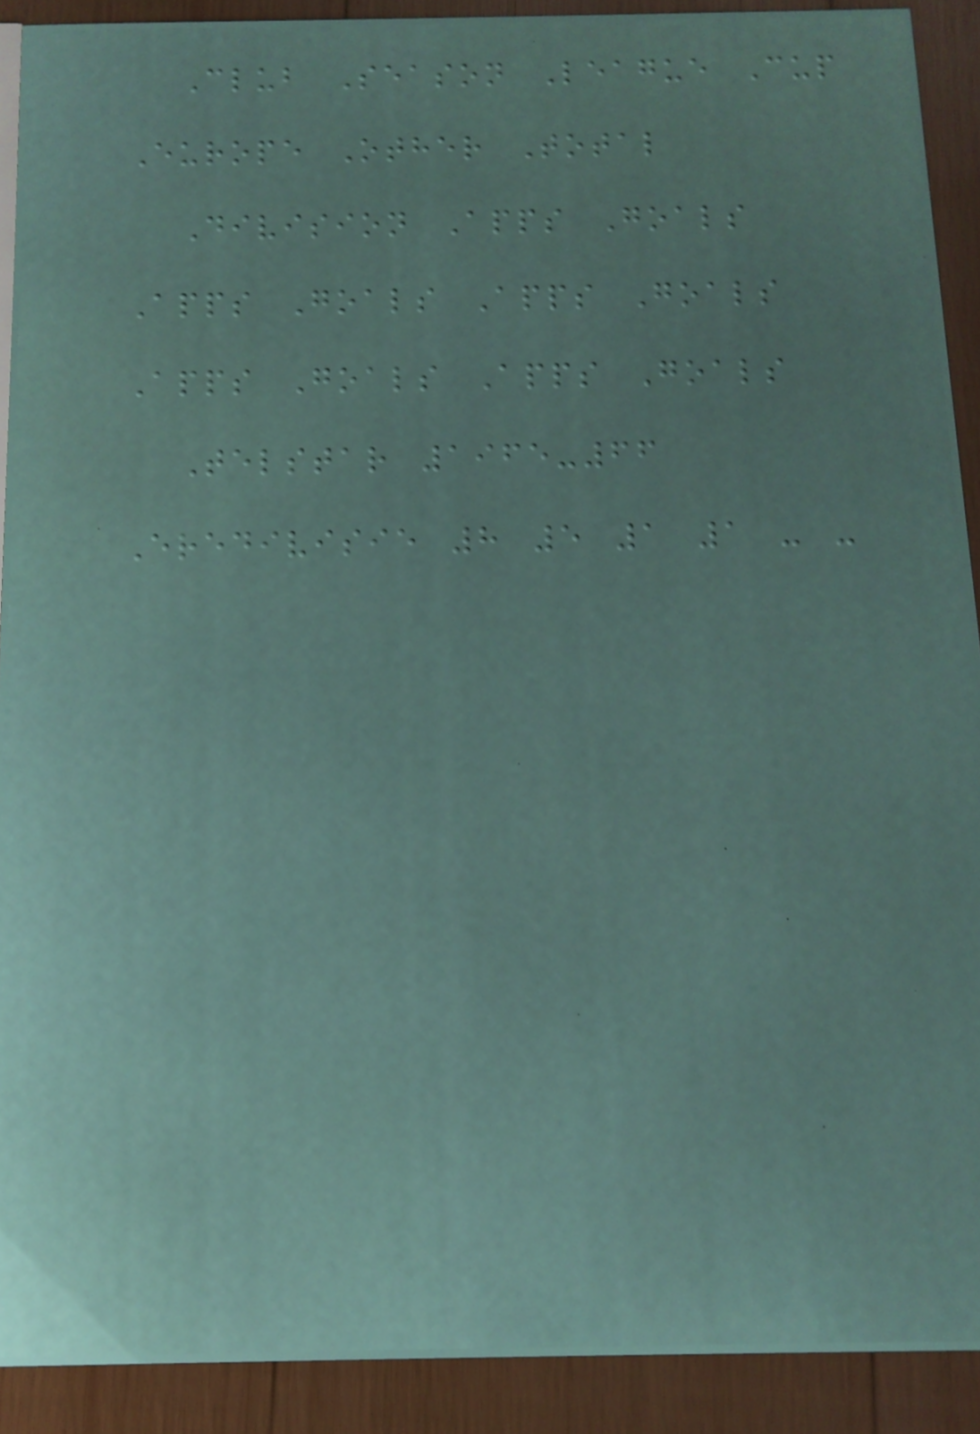Club Season League Cup
Europe Other Total
Division Apps Goals
Apps Goals Apps Goals
Apps Goals Apps Goals
Telstar 1965-66
Eredivisie 8 5 1 1 - -
